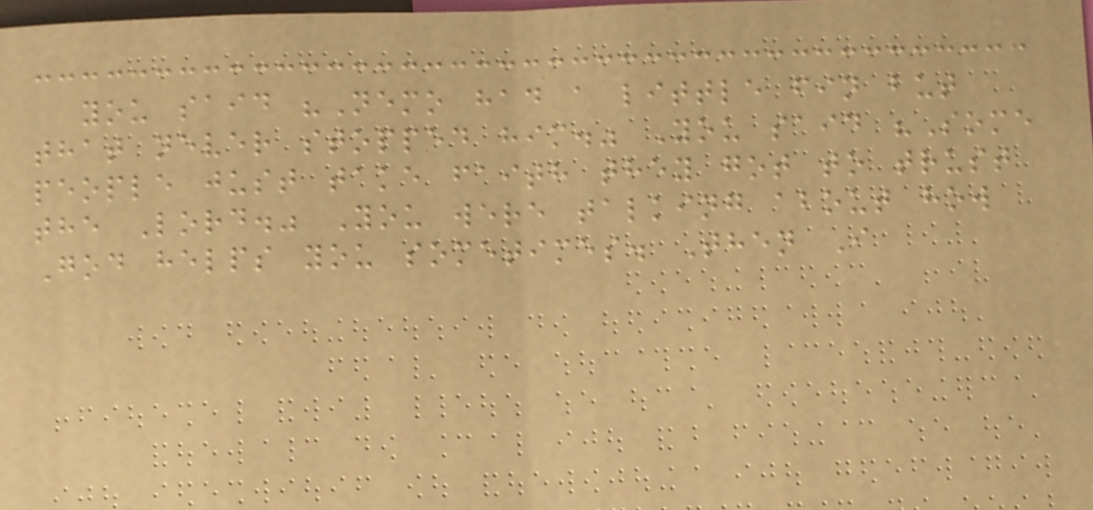you said "Nemo had a little fin but
that never stopped him." You said "Some
people just take faith they got to trust
the Lord." You were talking about how
God helps you sometimes. Then I
